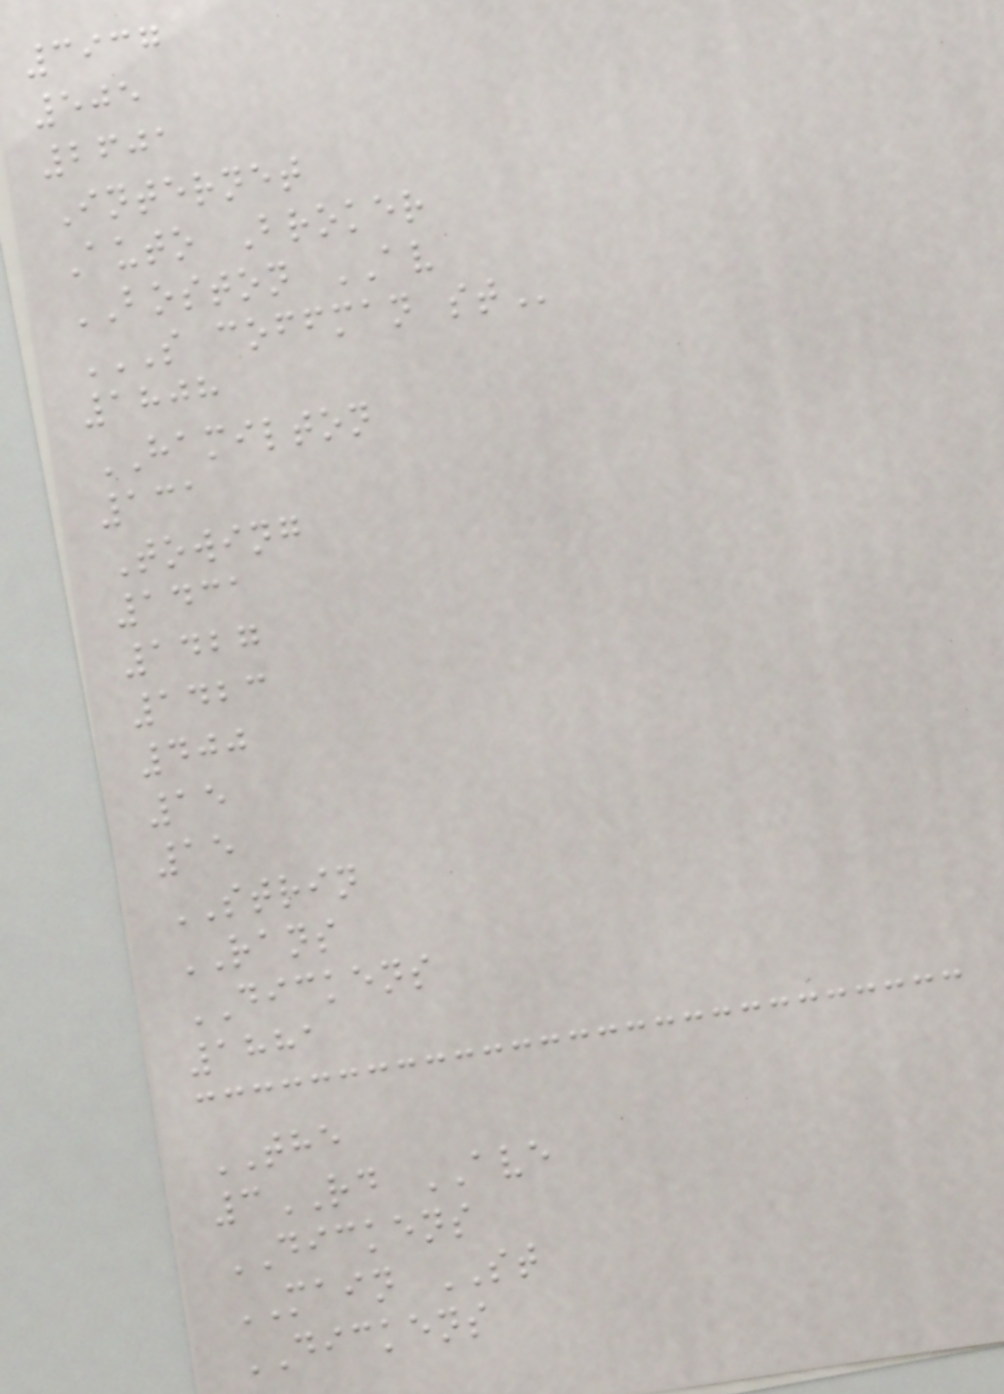3937
505
2601
Internet
Auto Broker
BOSTON AV
S COFFMAN ST
1808
HAMILTON
131
Towing
1431
1427
1423
400
15
15
STRIN
RANS
DICKENS
1881
THE
3RD AVE
DICKENS
MAIN ST
DICKENS
